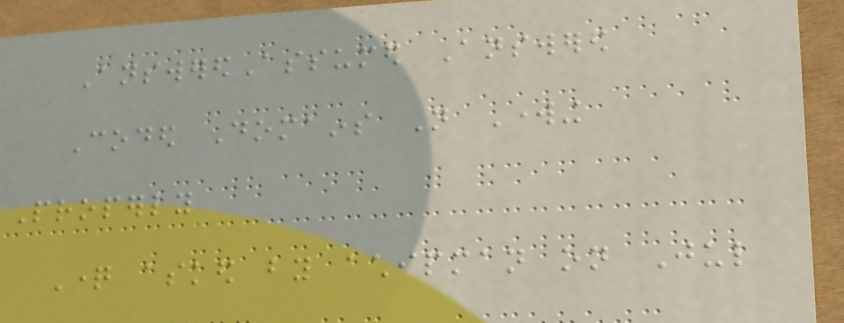AnsweredAssumed Answered
Coded Domains Not Working
Properly
Question asked by achipman on Jul
